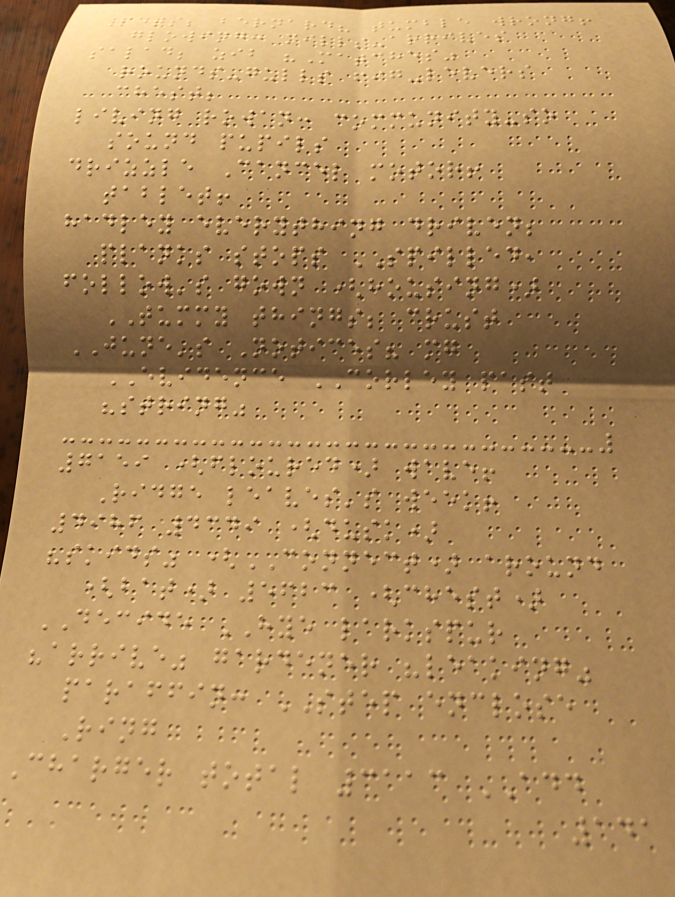Sets; bernard? tumble wrong!
glowing: mills-arrives
salad; zib "Matches"
rounds-gulls fig-levers
chest;
living rowan: community-so
sound pupils
drizzle Cancel motor!
tablet!
hadley everything driven;
planks stops SPILLED,
follow's gown (housing)
TUMMY things; crust
JUNE's Notices? mg
EVIDENCE CORLEY past
"string"
7159 (floured) wave!
Ridge leaves's week!
4986 4349 (dusk)
"skids" (CONNECT) around
(bat) 5623 (chest)
DECIDE HYE larkspur
"arrive" gardener "leaking"
paraffin: STEP enclose
Ring
Charger total 3113 ADD
141
